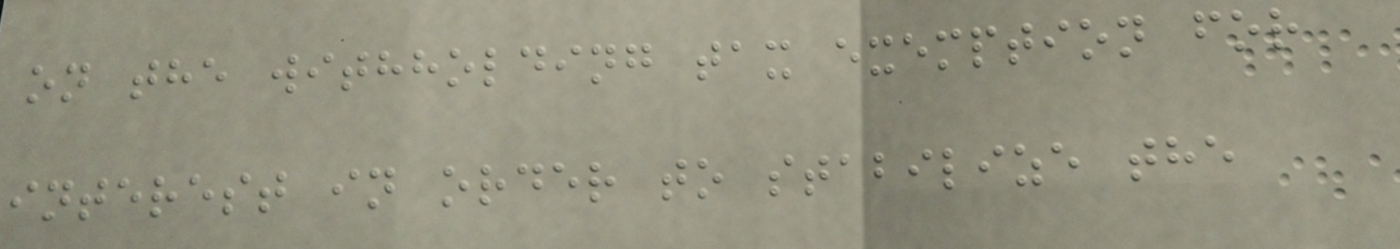on the withholding tax exemption for
interest in order to stabilize the
